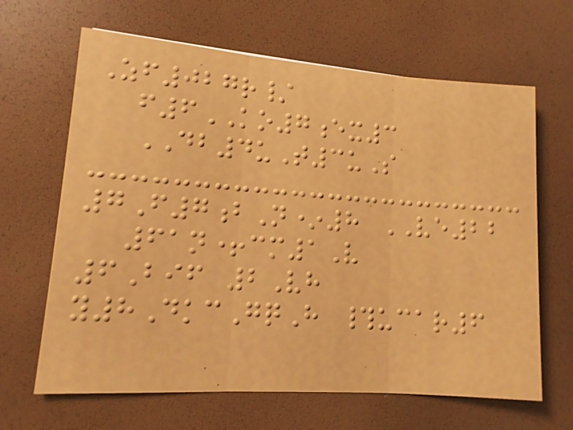Zf027r/
f6KO7ex3
DB4uT3uS
7F7bN*8 VE22
61n+cm1V
6Bif 2Vh
y8DkcGqH #ucar6
